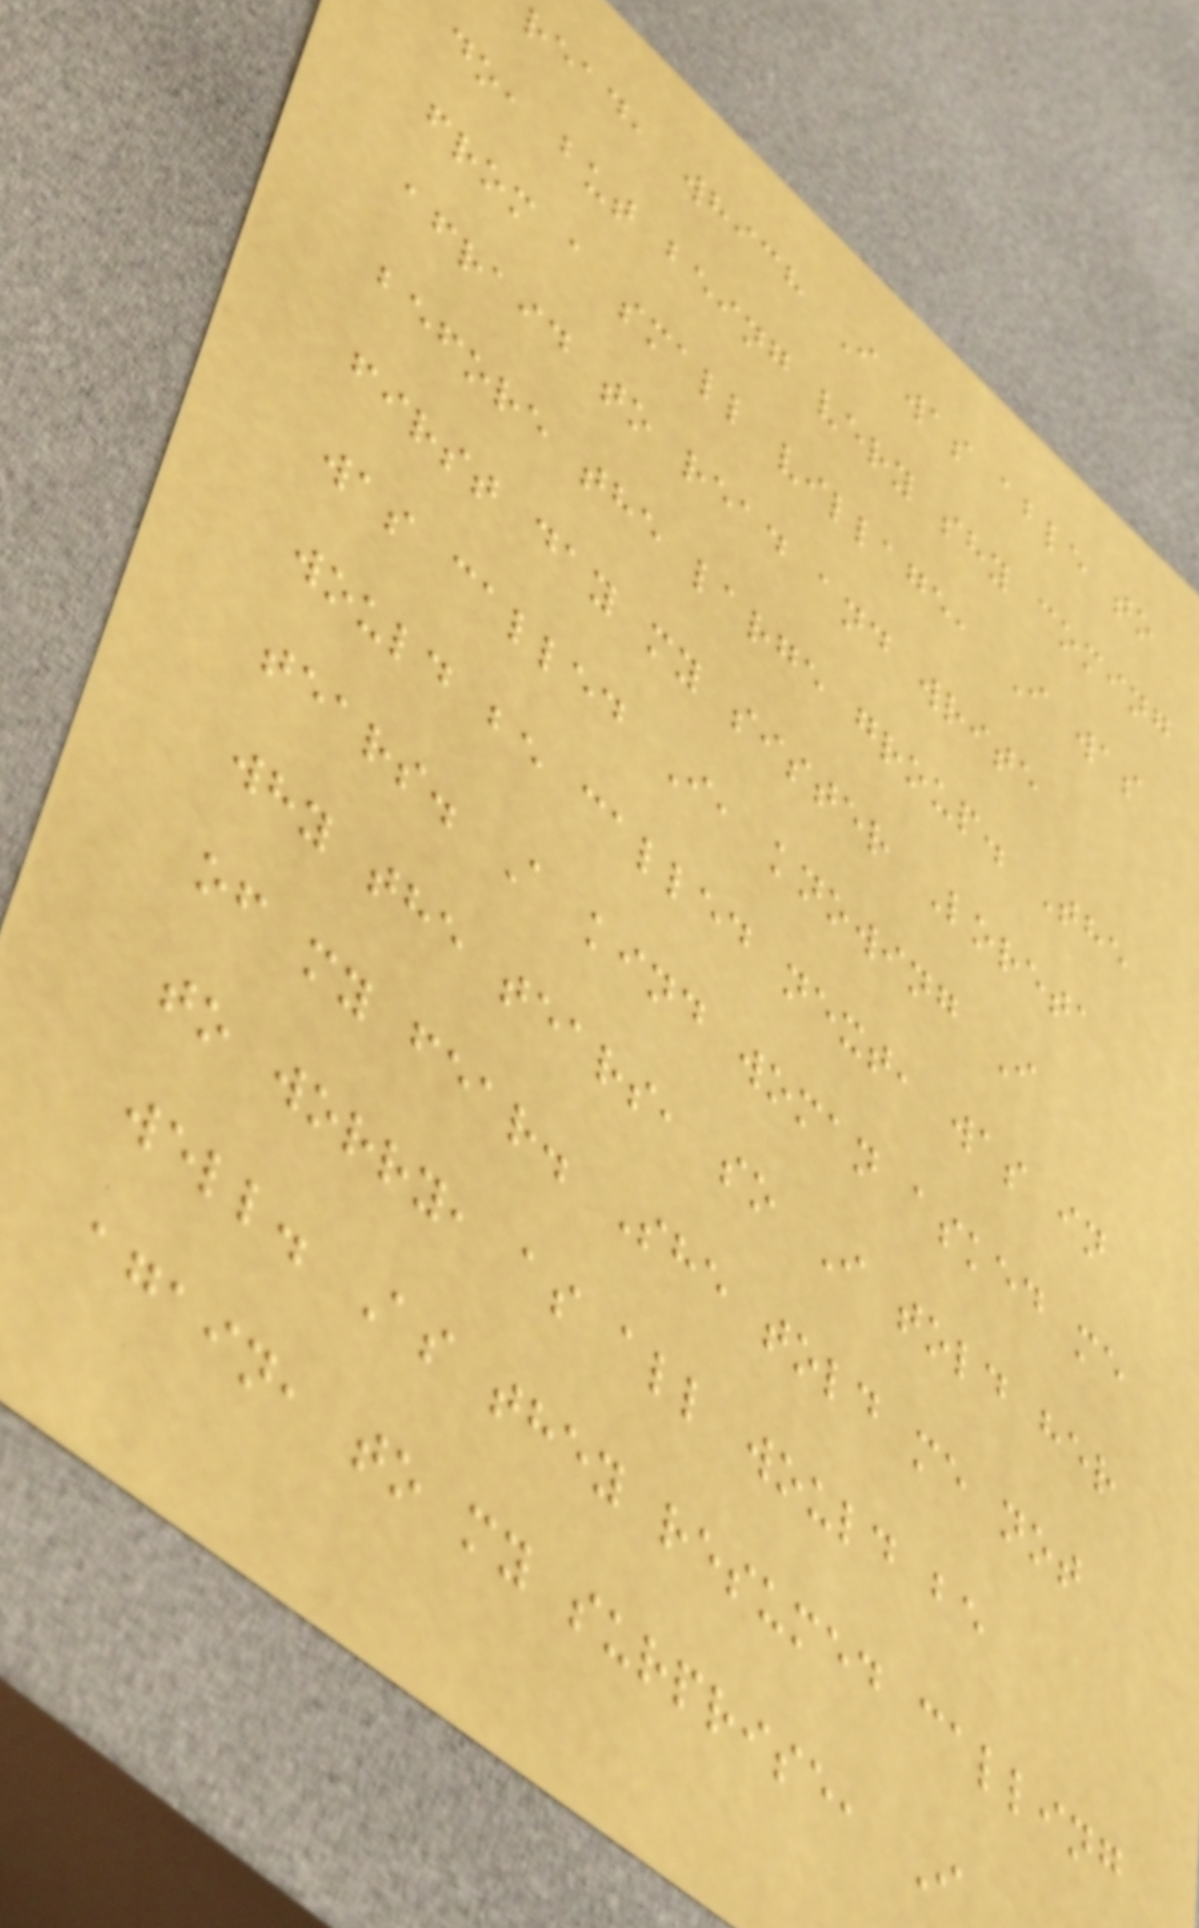read, which I was able to
do, but being very shy coming
from a small village, I was
afraid to read and write
before the large group. The
first day my sister Loreta
was called I, knowing I
would be called next, was in
tears. A kind woman asked me
why the tears, so I told her
of my fear. She told me not
to worry, as all would be
well. As they resumed calling
again, to my surprise, I
